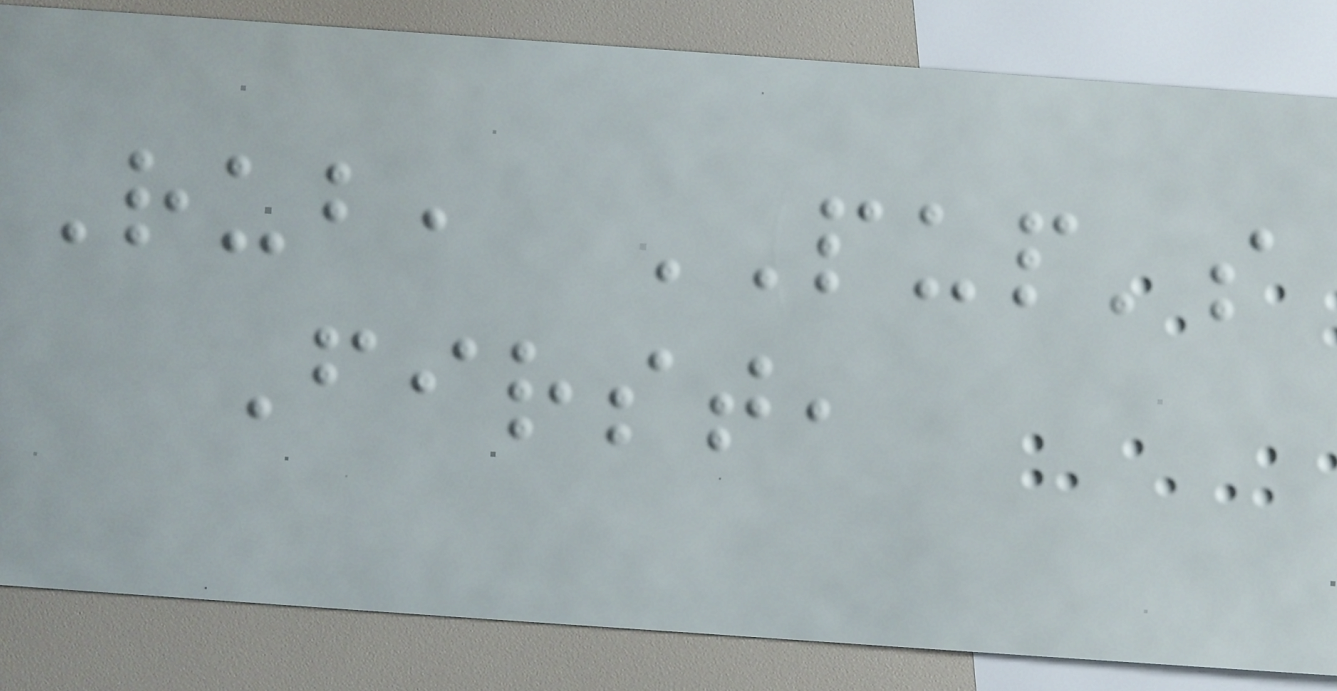Rub, PUP's
First,
